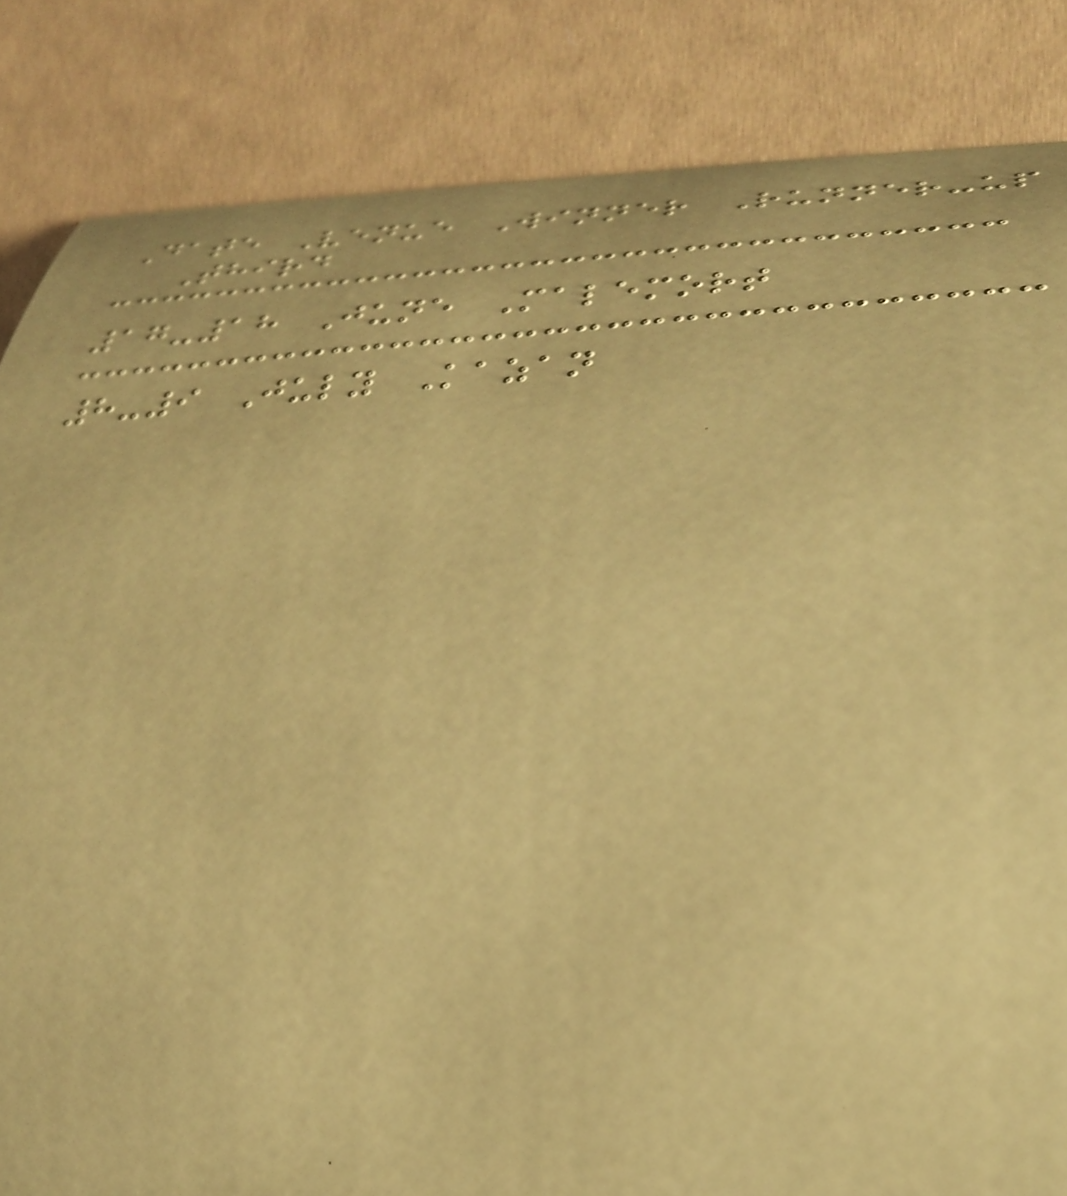Date Venue Winner Runner-up
Third
17-18 June Malemort
8-9 July Kazan
